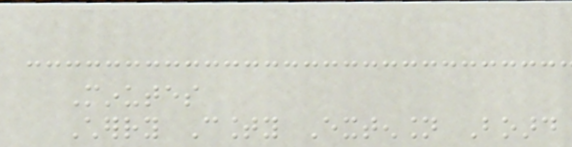Minutes
Cherry County Extension Board
